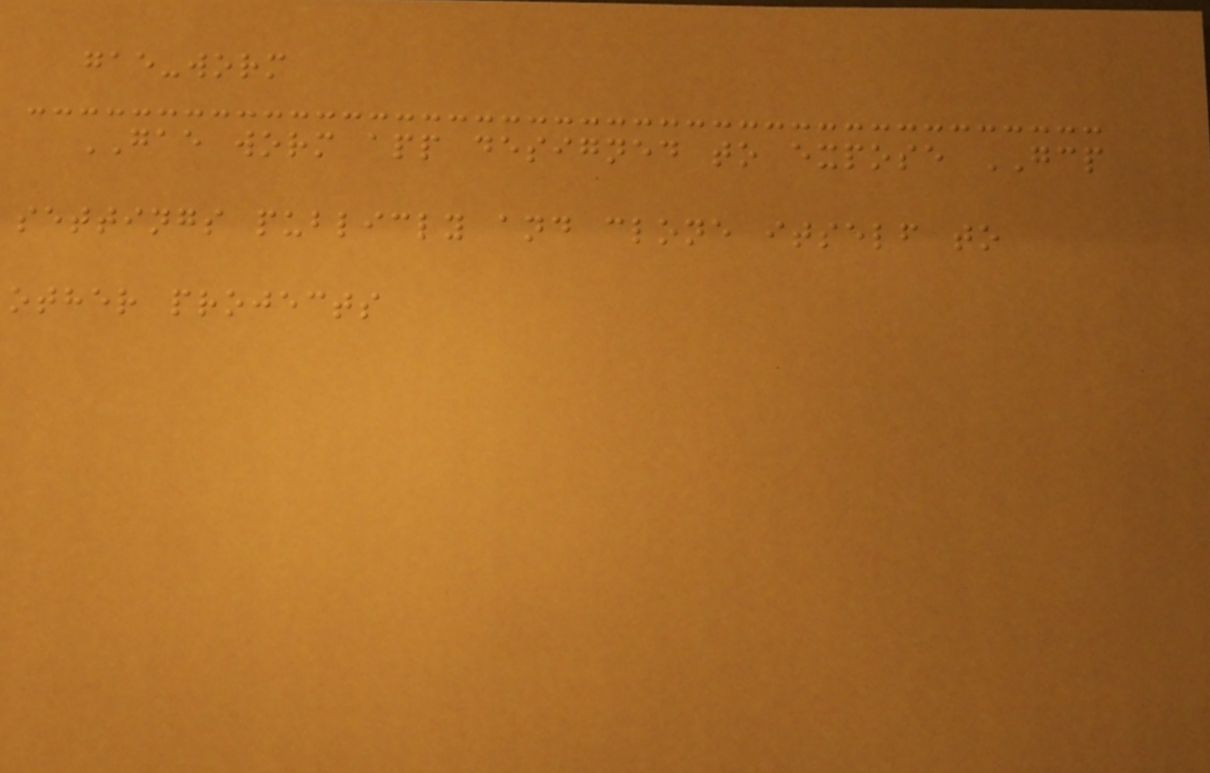gae-worm
GAE worm app designed to expose GCP
settings publicly and clone itself to
other projects
